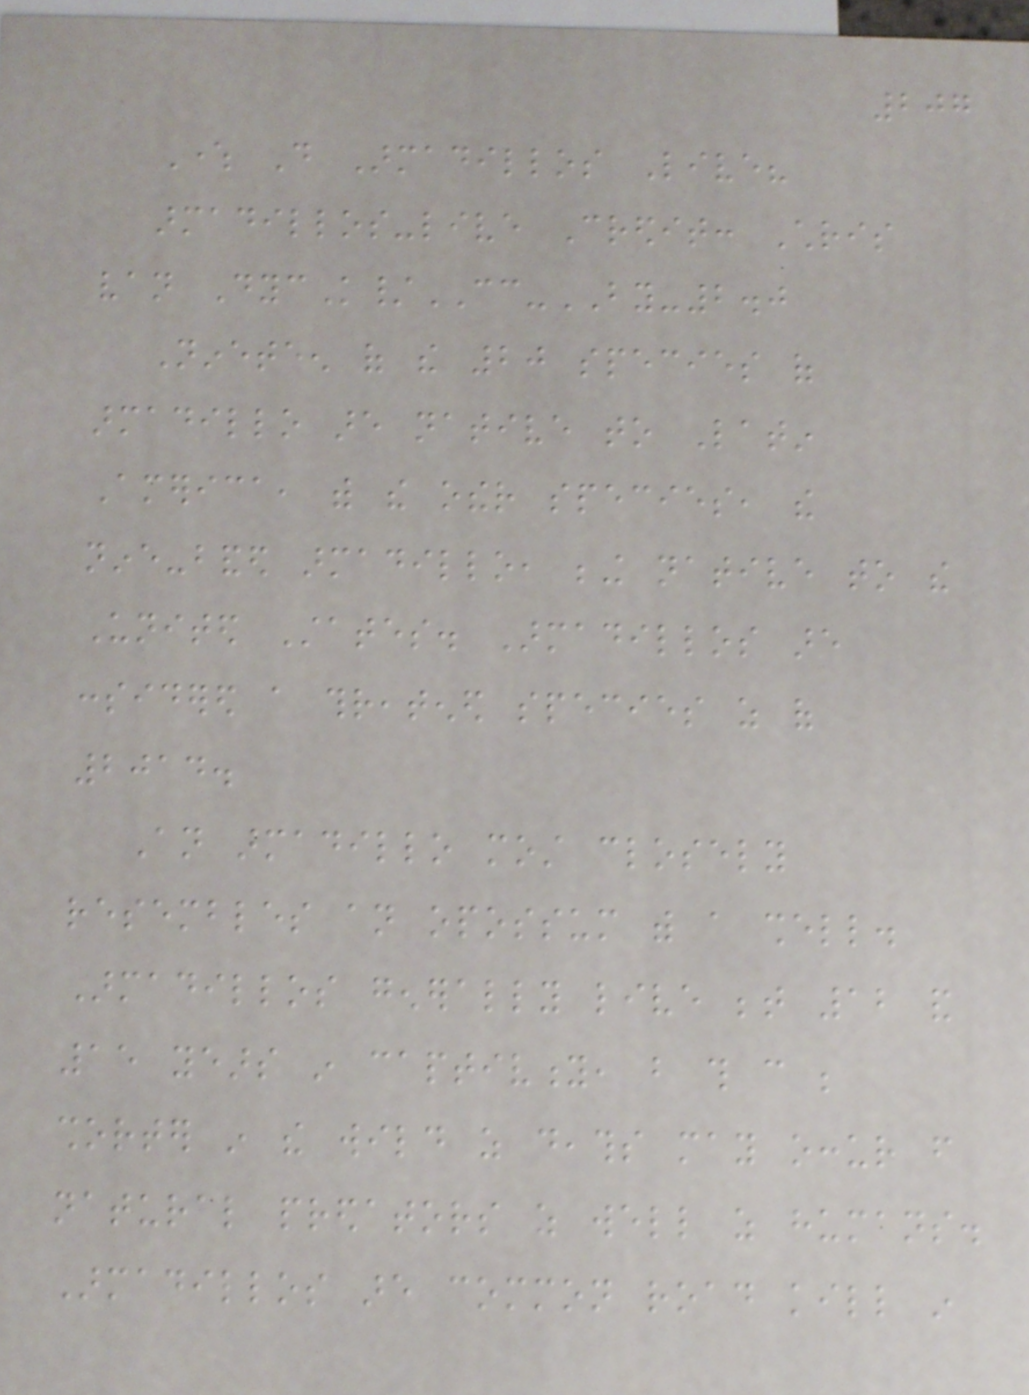207
Where Do Armadillos Live?
armadillos-live Credit: Chris
van DycK/CC-BY-2.0
Nineteen of the 20 species of
armadillo are native to Latin
America, with the other species, the
nine-banded armadillo, being native to the
United States. Armadillos are
considered a threatened species as of
2014.
An armadillo most closely
resembles an opossum with a shell.
Armadillos generally live between 12 and
15 years in captivity, but this can be
shorter in the wild as deaths may occur from
natural predators as well as humans.
Armadillos are common road kill in
